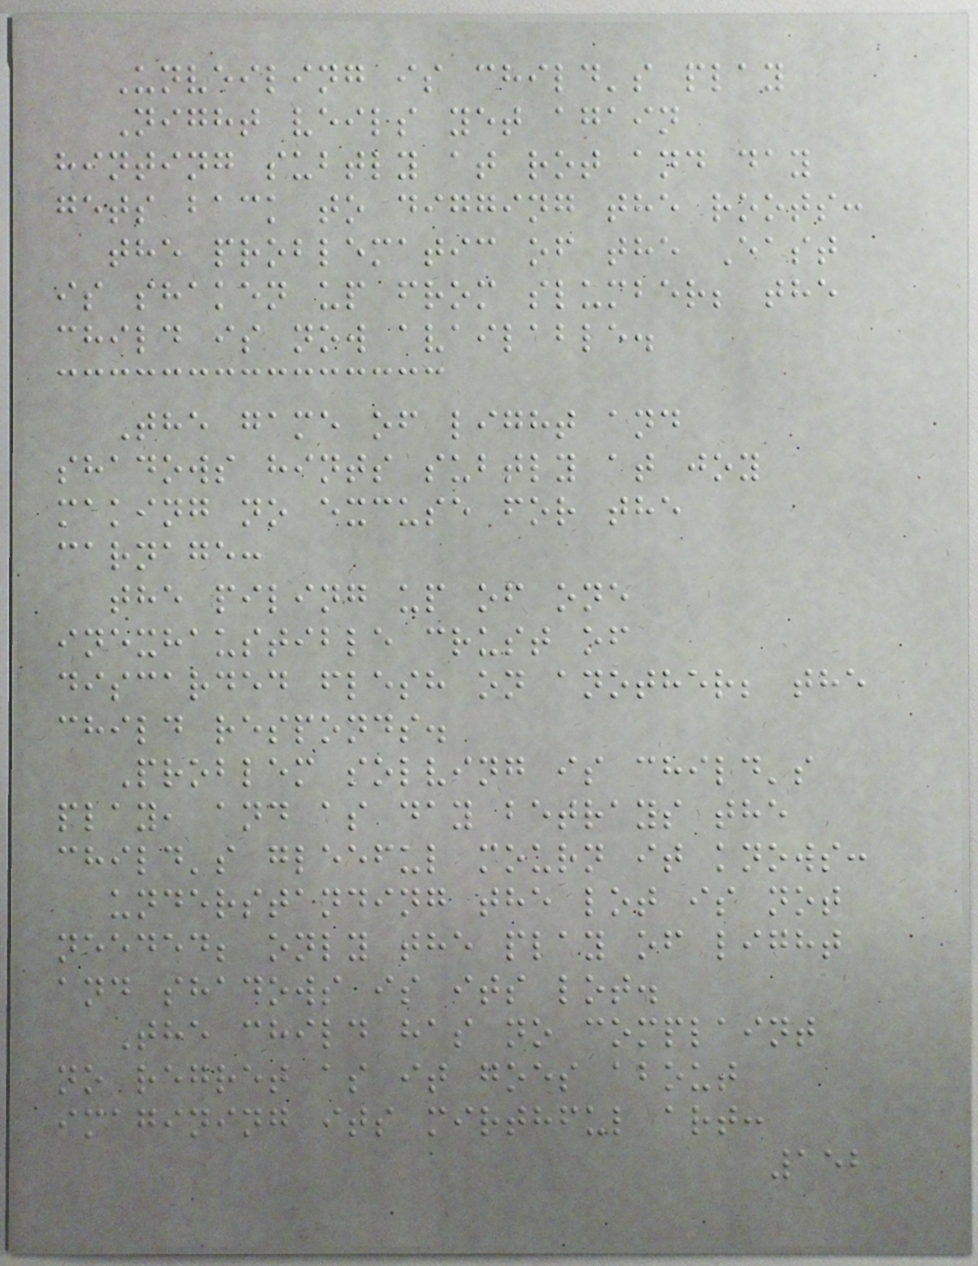Unveiling is child's play
Night veils yet again
hinting subtly at rot and day
gets back to digging the roots:
the problematic of the East
is shaken up from slumber; the
child is now available.
The game of light and
shadows hints subtly at joy
making no excuse for the
carnage:
the piling up of one
inexhaustible crust of
discarded flesh on another; the
child responds.
Problem solving is child's
play, and as day betrays the
child's gleeful mourn it knows:
understanding the lot is not
needed; only the play of light
and shadows is its lot.
The child has no complaint
no regret as it goes about
imagining its mirthful art:
152
